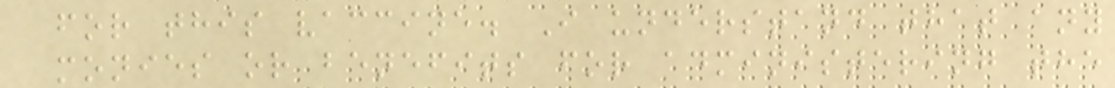for this vaccine. I understand that any
monies or benefits for administering the
